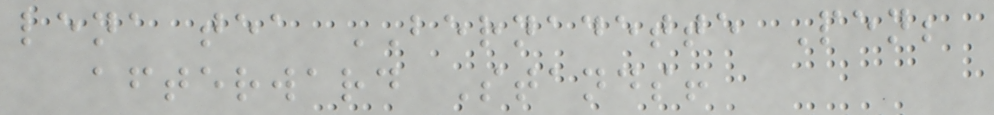lena tea BERNADETTE Pen;
afterward Stands!
